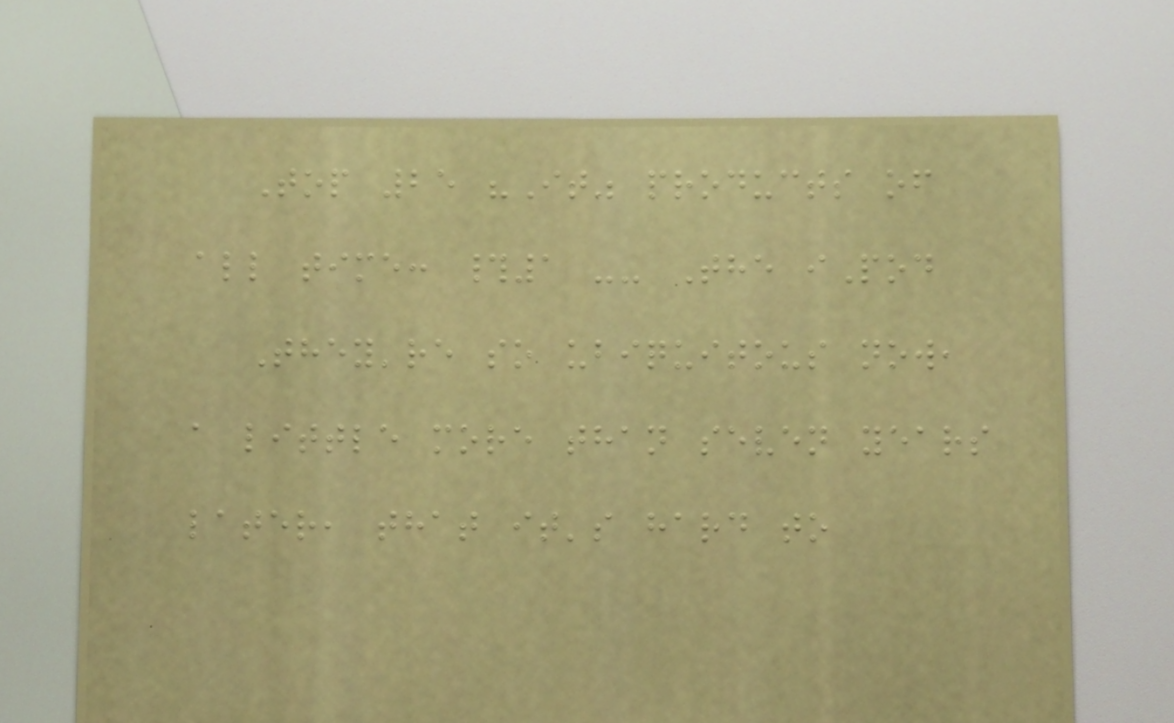Top 25 "It" products of
all time: #1 -- The iPod
They're so ubiquitous now,
a little more than seven years
later, that it's hard to
